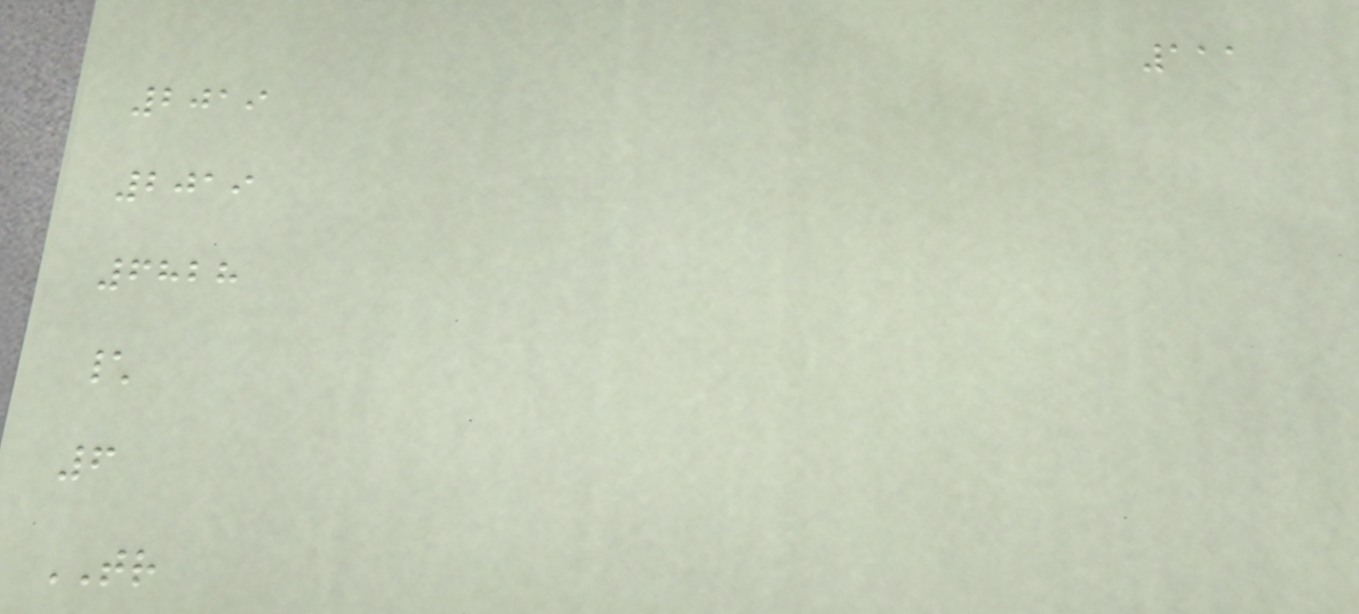111
2019
2019
6828
\
6
TR
